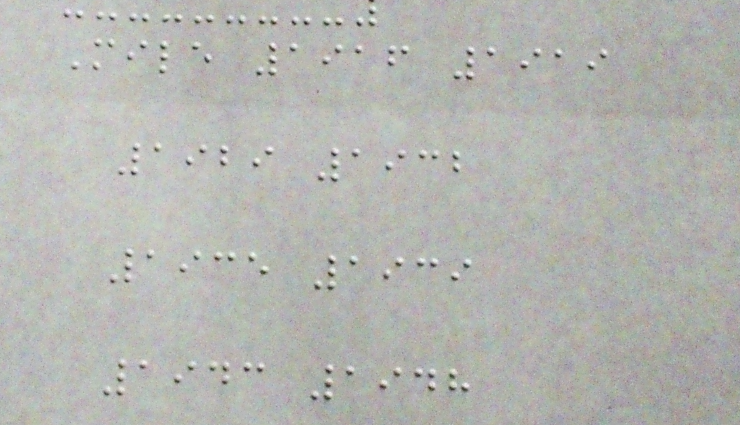Mile 1916 1919
1929 1932
1935 1939
1943 1948
